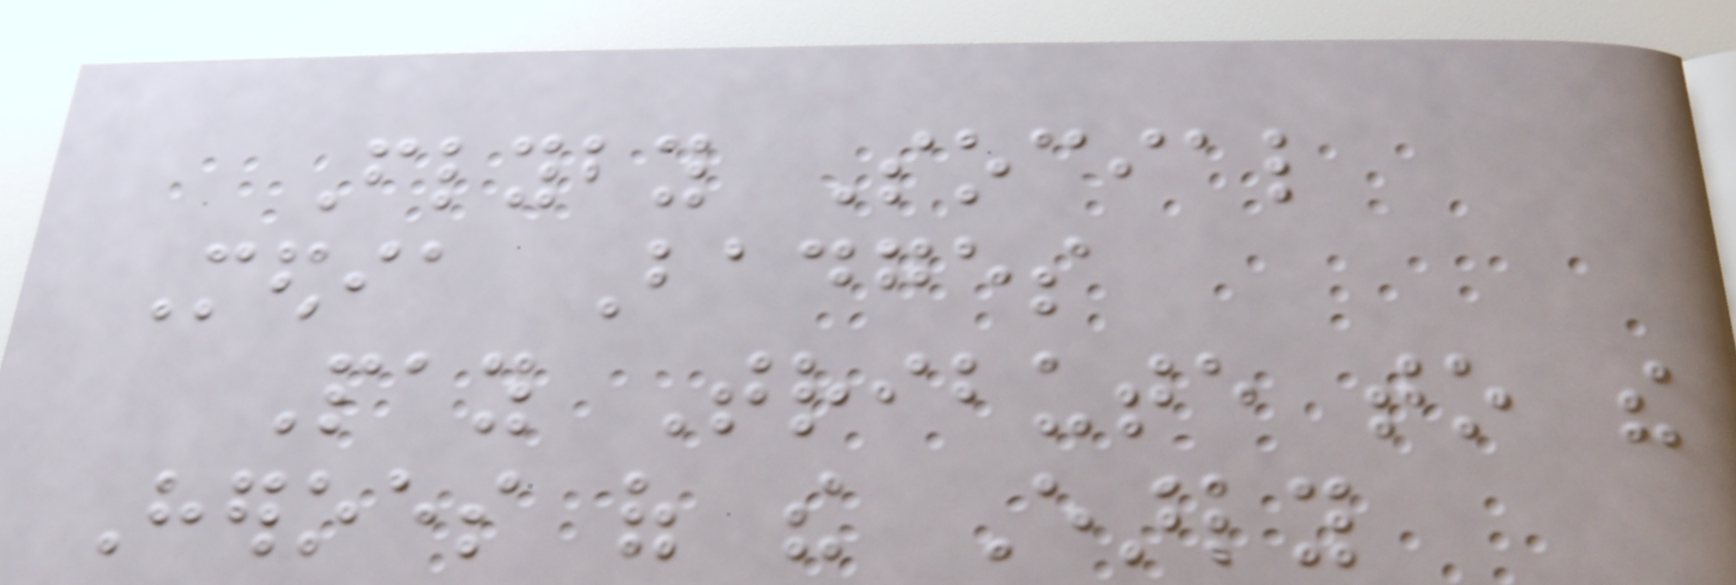Flyby Social
Media Badges
Pay Tribute to the
Heroes of the Early
